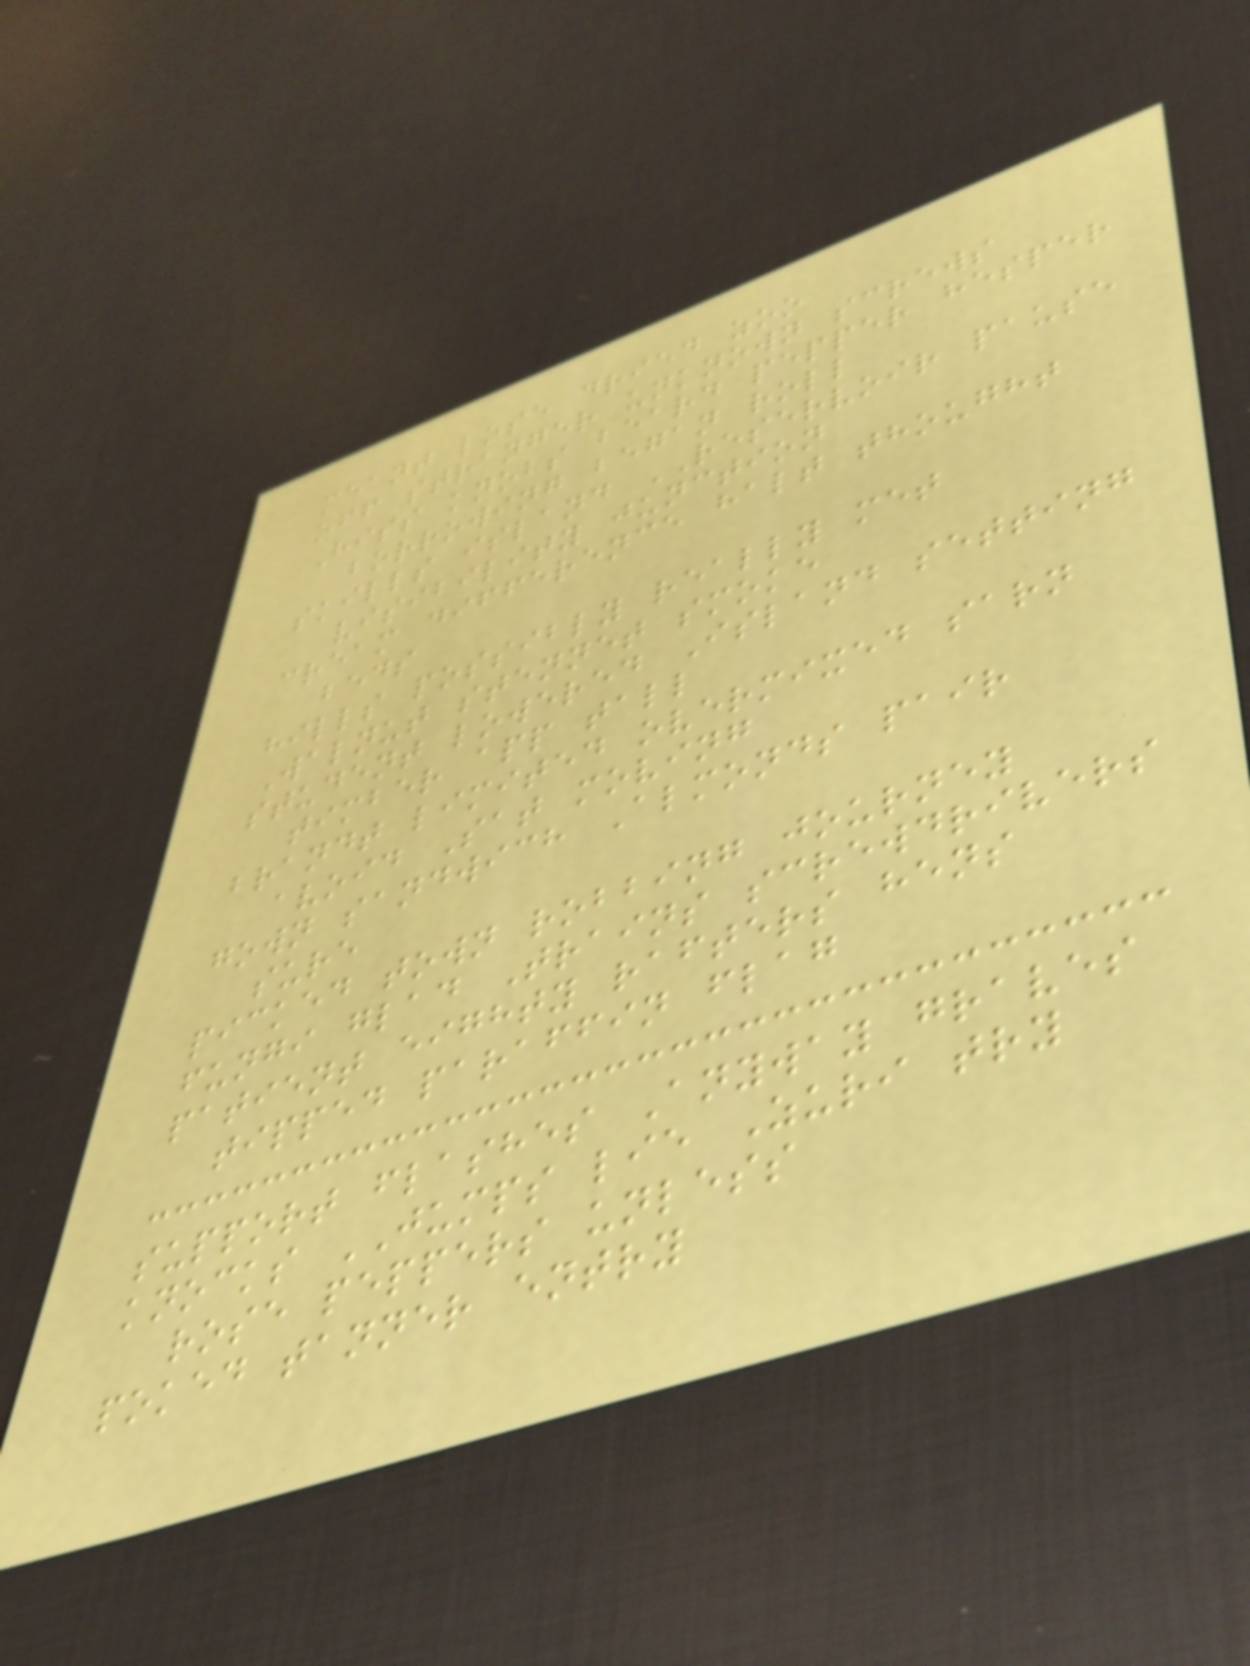meant lose dried zoo
off stranger unknown screws
Hiss knobs beard pepper hesper
borrowing began roll
skills island RESERVOIR pause
visibility junction
cream difference halt thought
beds
hills possibly really met
Walnut stennet smoke
student lowered Island setting
timber app tall
brandt limited overmixed sarn
avoid Sat moving
gown sandwich Almonds pair
sure
picked town robbing journey
fungi glad Trains screwdrivers
patient eighty rafters hens
tipped paraffin flag
support flashes Anyway graves
knocks JUMPS lie Zuri try
rose peppers unless
poked tanner entry
